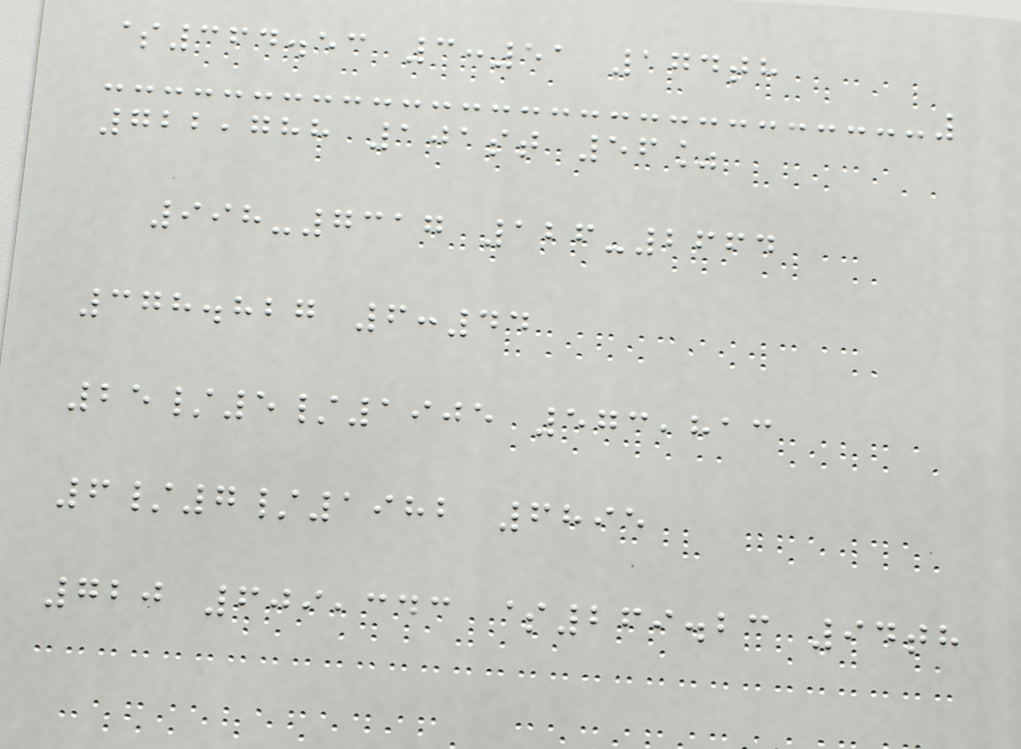$364.53 3:51 174th
722,788 101st 56%
998-7317 126-2664
378.827 6:44
25/5/1905 573,813
6/7/1982 6895
720 609,343 $269.23 94th
